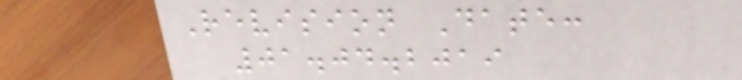Revision Date:
01.04.2019
